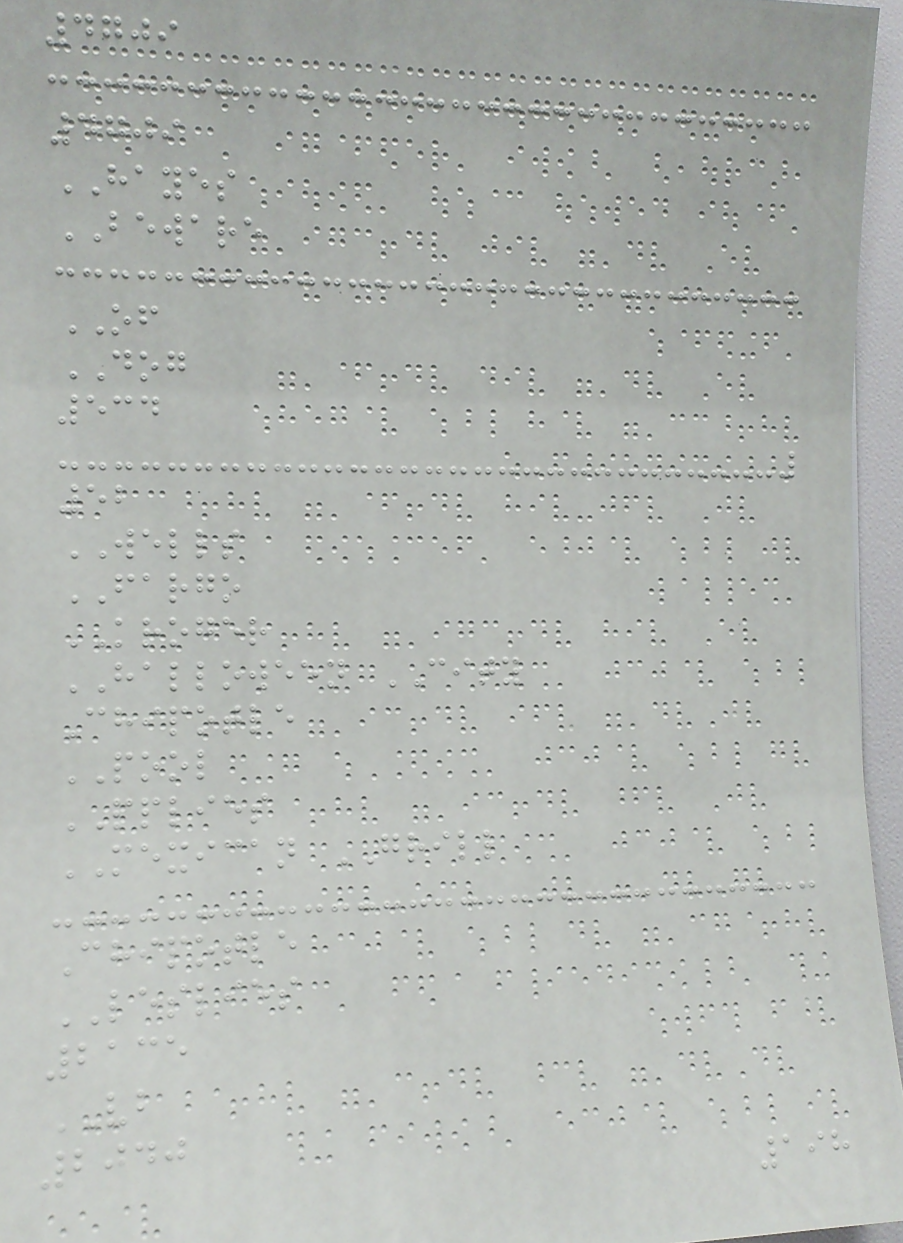4709
4709
HAYES
BEWARE
OF
DOG
534
52
WELLS
FARGO
KROGER
HALLOWEEN CITY
Chipotle
POOL
PPLIES
MEXICAN GRILL
Chipotle
LESLIES
2135
VB
2040
198
